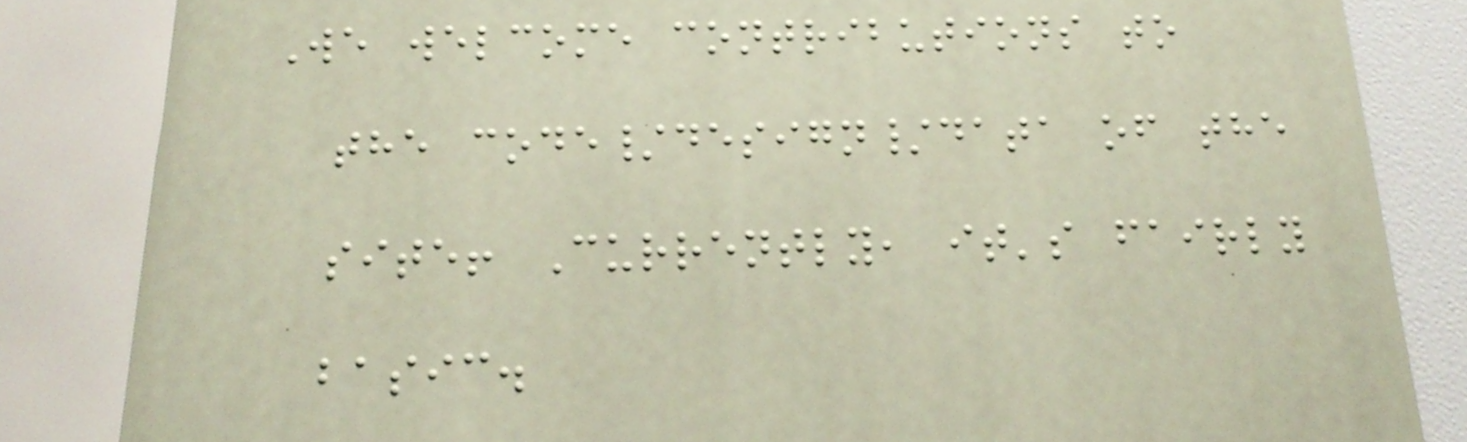We welcome contributions to
the code/design/data of the
site! Currently, it's fairly
basic.
